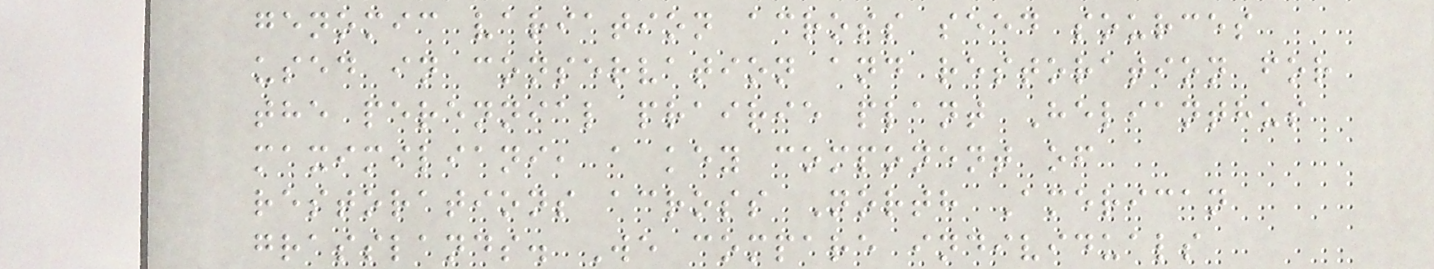genomic variation across seed sources
used in conservation and restoration for
the perennial prairie plant Helianthus
maximiliani, a key component of
restorations across North American
grasslands. We compare individuals
